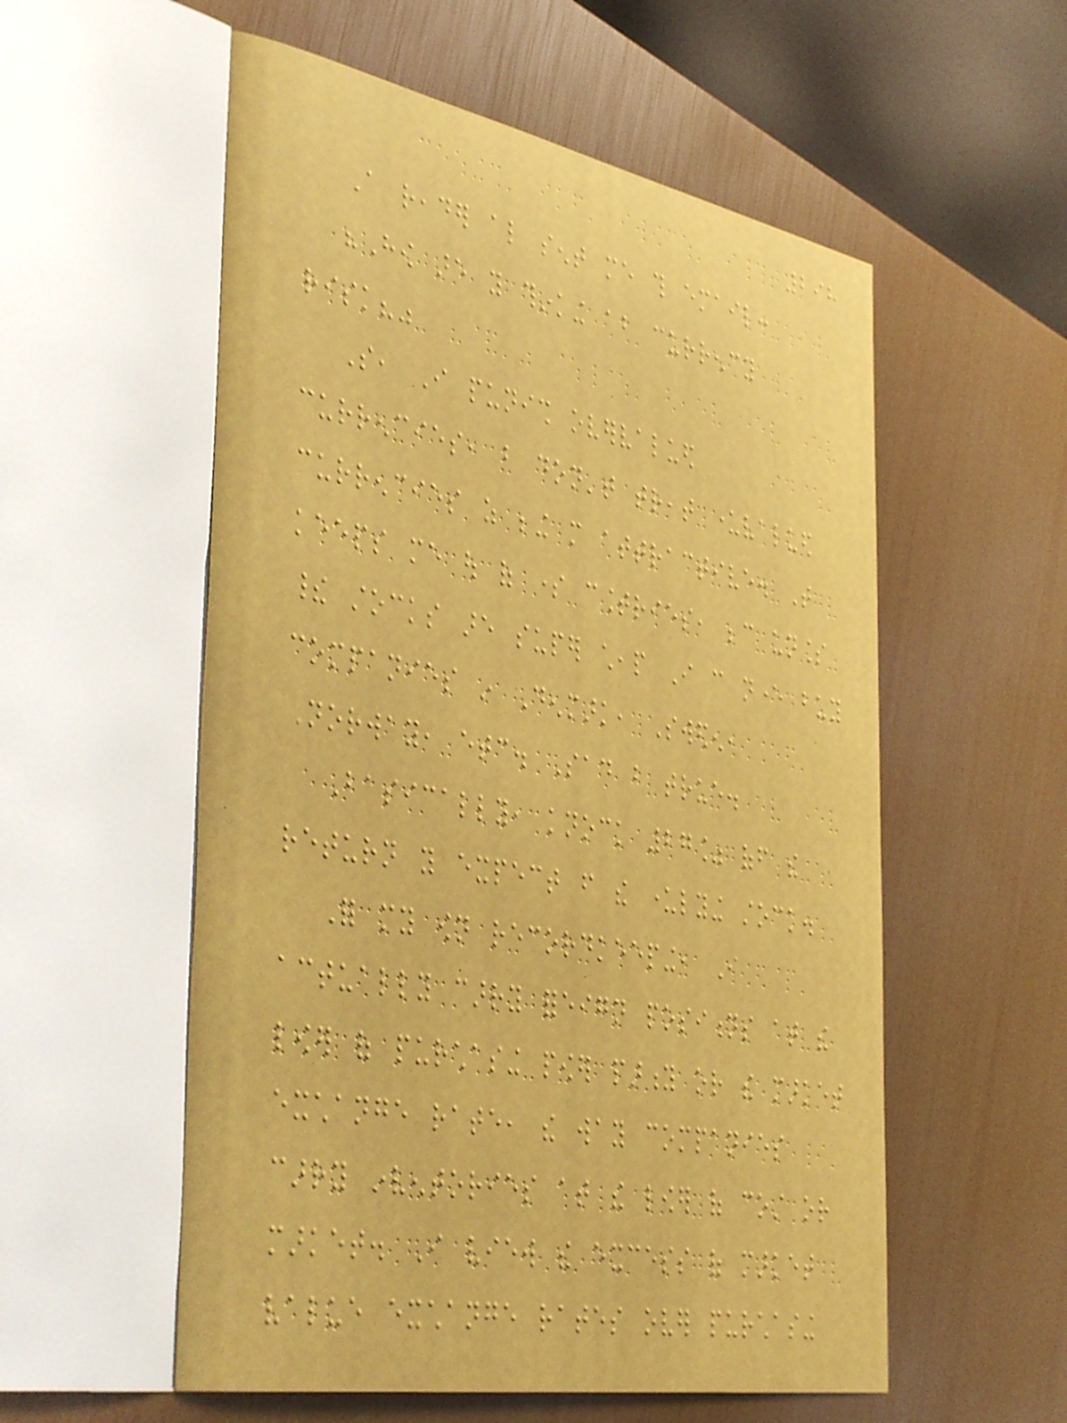298
A reader also sent me this email:
"How are you thinking about currency
risk?"
So, I punish overvalued
currencies, but don't treat undervalued
currencies as being more attractive. That
keeps me out of some countries, because unless
their stocks are super cheap I can never buy
companies in Denmark, Sweden,
Norway, etc. Sad but true.
Basically, knock 27% off the
return you expect from the underlying stock.
For my own recordkeeping, I
actually carry foreign positions at the
lower of purchasing power parity or the market
exchange rate, the way companies
carry inventories at the lower of cost or
market. I view the excess of market
value exchange rates over purchasing
